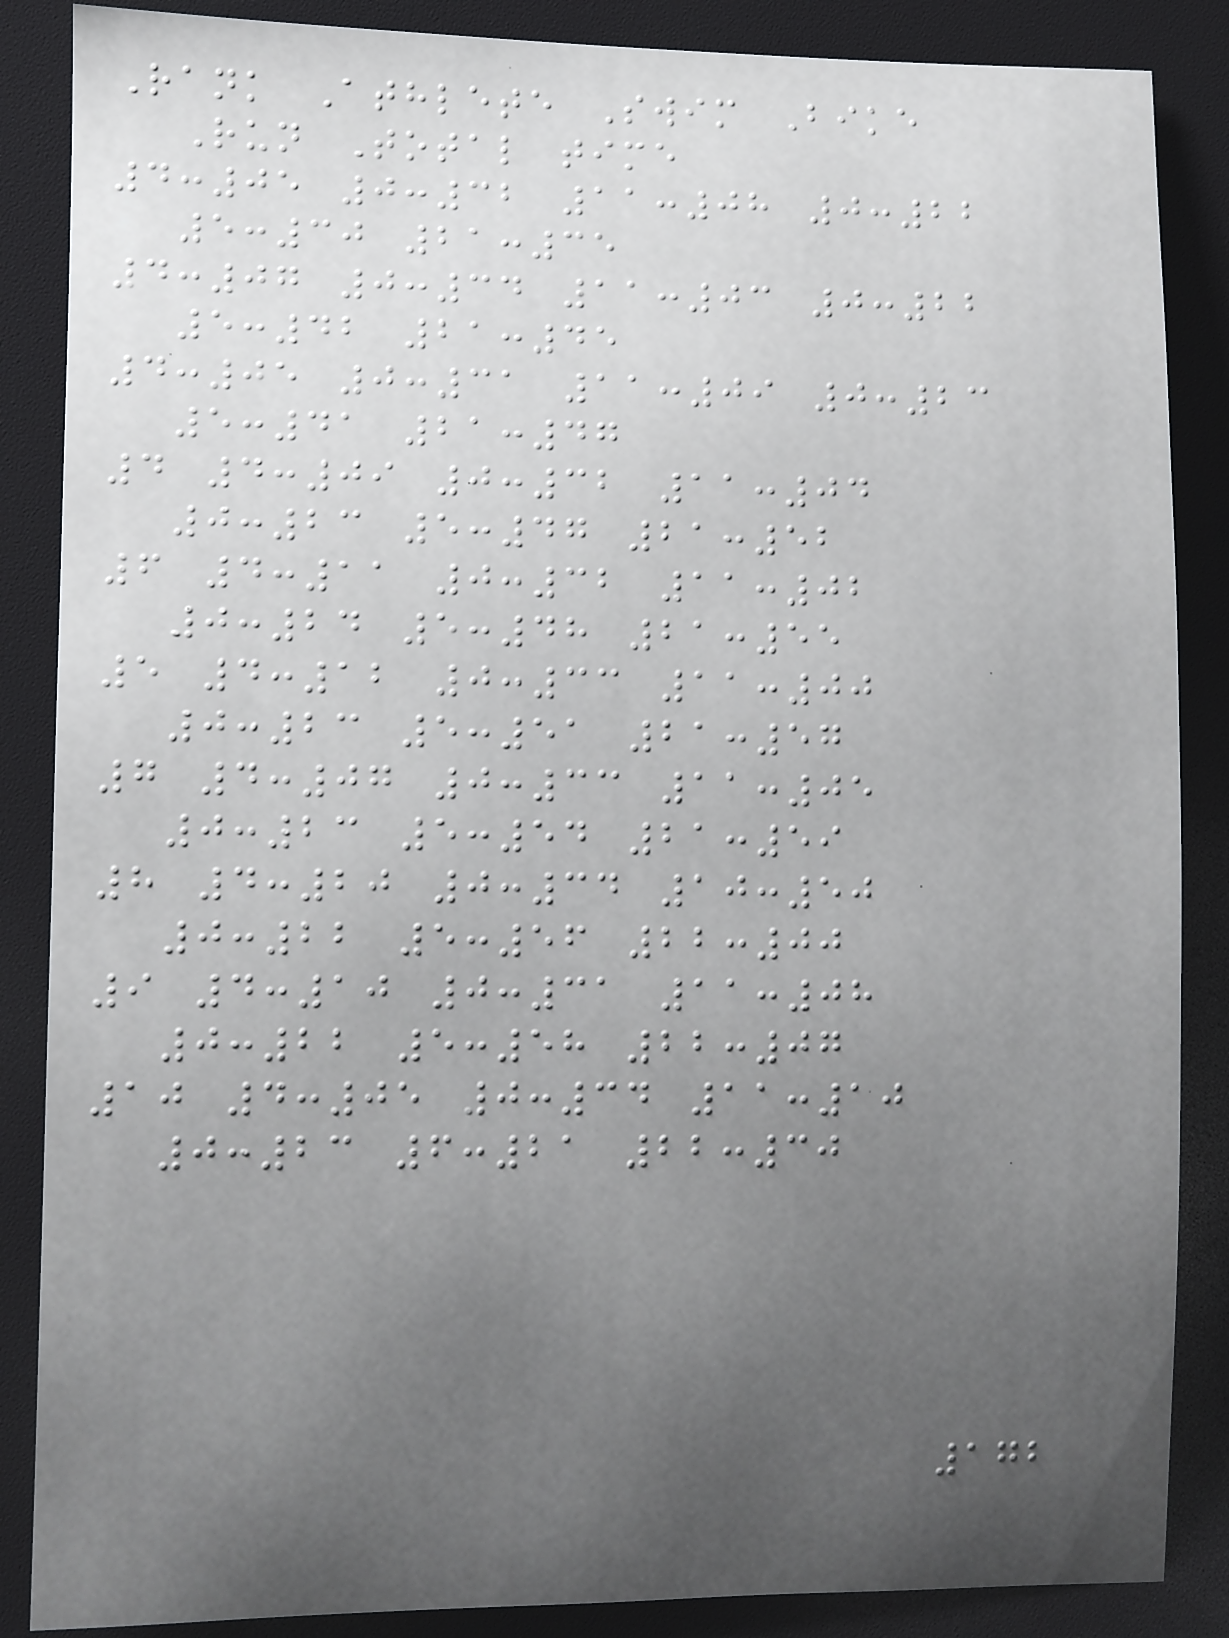Rank Athlete Swim Bike
Run Total time
4:05 0:32 11:08 0:22
5:30 21:35
4:07 0:34 11:03 0:22
5:42 21:45
4:05 0:31 11:09 0:23
5:41 21:47
4 4:09 0:32 11:04
0:23 5:47 21:52
6 4:11 0:32 11:02
0:24 5:48 21:55
5 4:12 0:33 11:00
0:23 5:51 21:57
7 4:07 0:33 11:05
0:23 5:54 21:59
8 4:20 0:34 10:50
0:22 5:56 22:00
9 4:10 0:31 11:08
0:22 5:58 22:07
10 4:05 0:34 11:10
0:23 6:21 22:30
172
